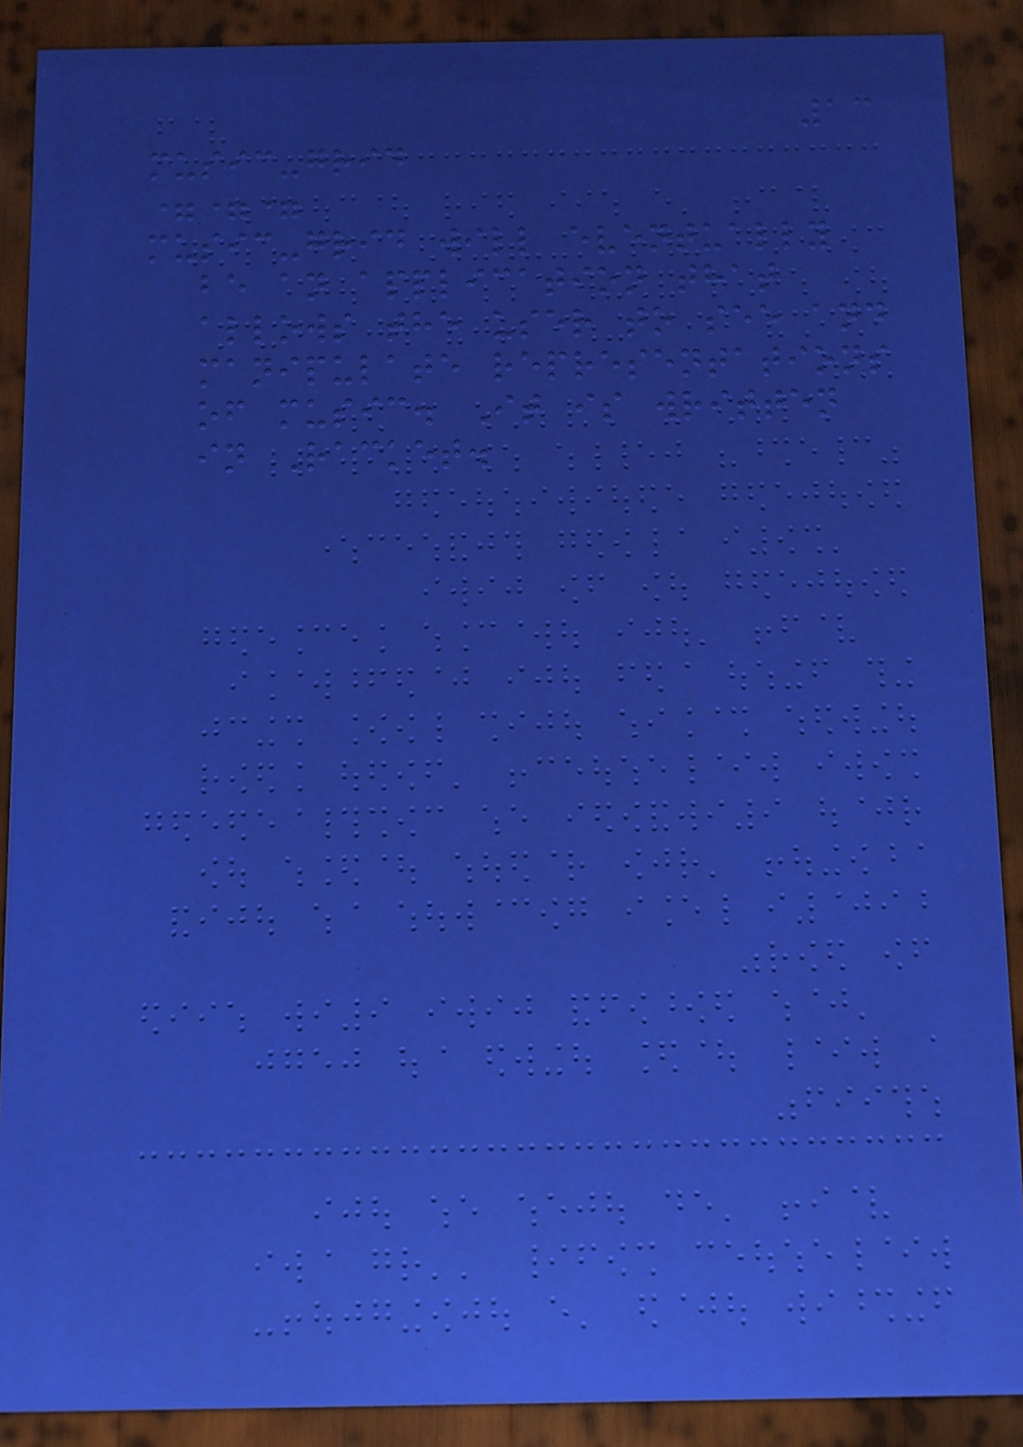13
music-grid
===
music-grid will eventually
be an application that
allows the user to see and
manipulate representations
of music. It is written
in Racket.
